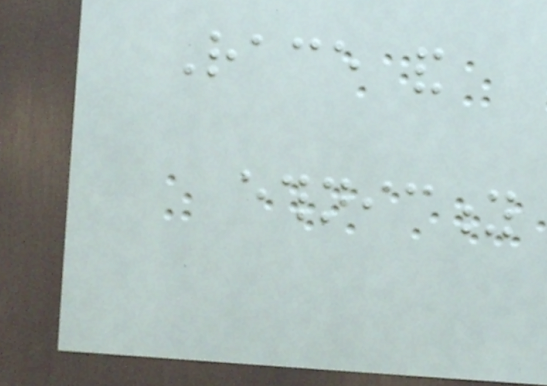Race and
ethnicity
